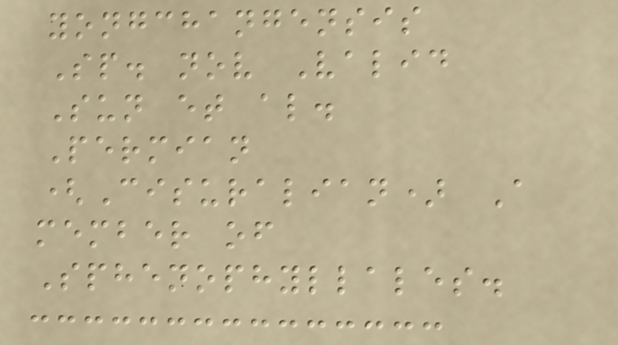yongchangensis
Sp. nov Valid
Sun et al.
Permian
(Cisuralian) A
member of
Sphenophyllales.
